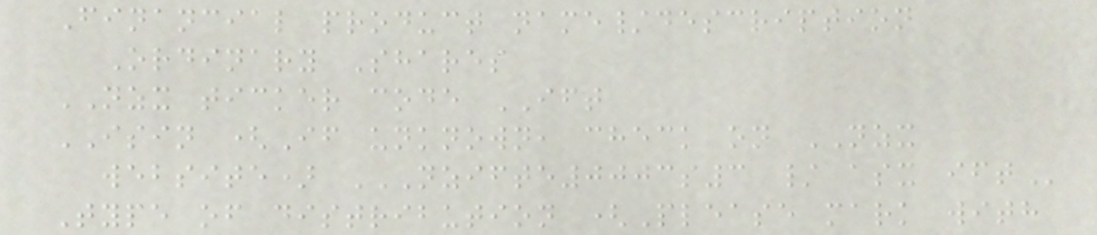Financial product name/description
Ordinary Shares
NZX ticker code IFT
ISIN (If unknown, check on NZX
website) NZIFTE0003S3 / ASX IFT
Type of distribution (Please mark with
